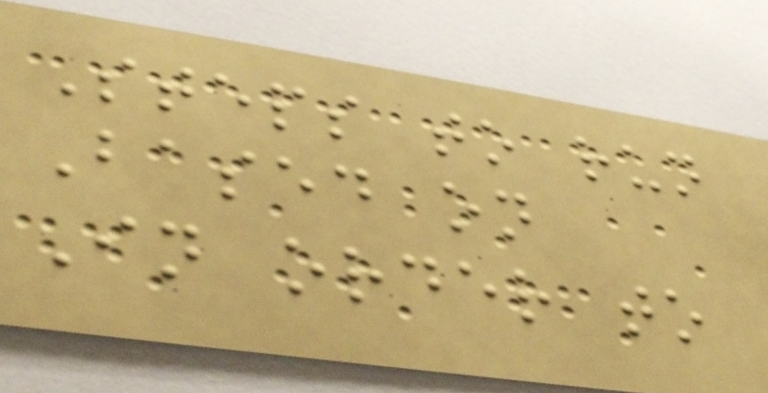Steps to run
Based on
In order to
